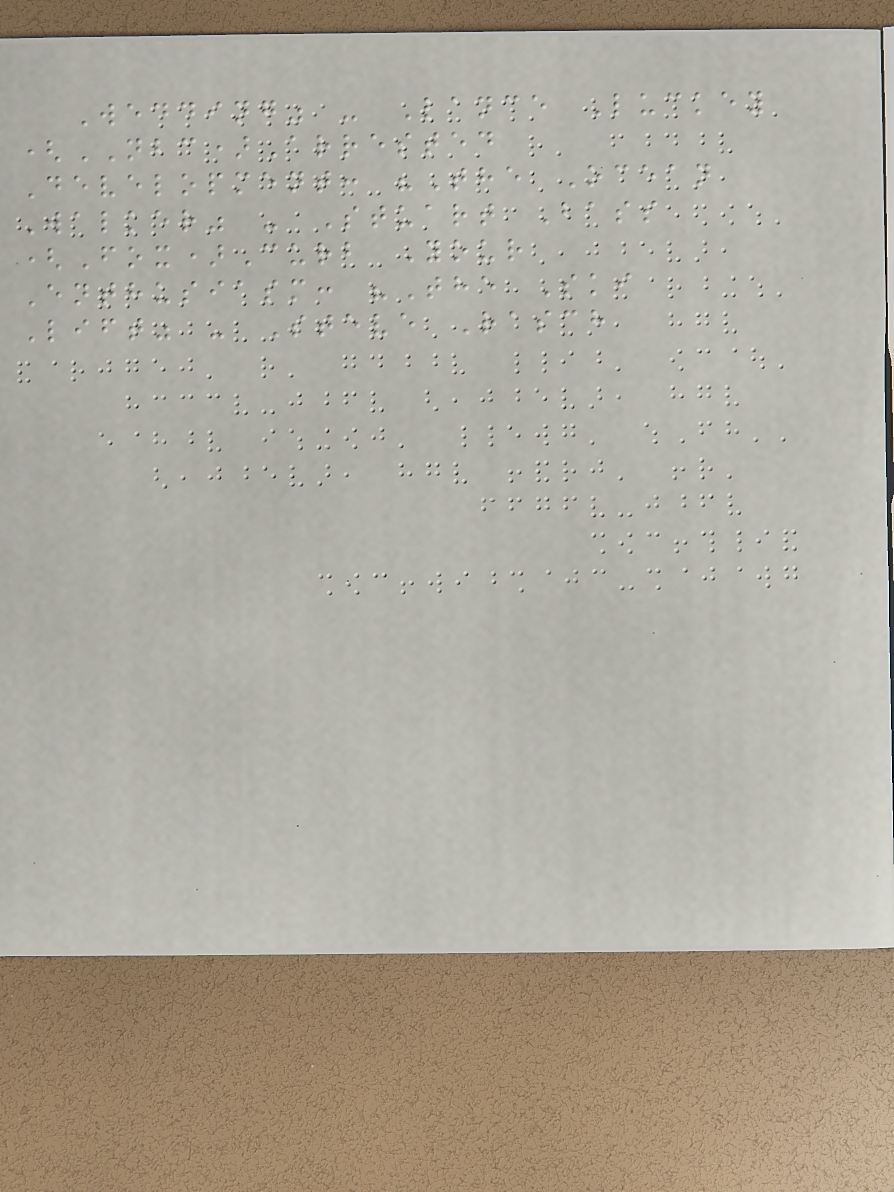Wedding" - Lance Luckey
(NBC)Arrested
Development: "The Ocean
Walker" - Stuart Bass
(Fox)Curb Your
Enthusiasm: "The Ski
Lift" - Steve Rasch
